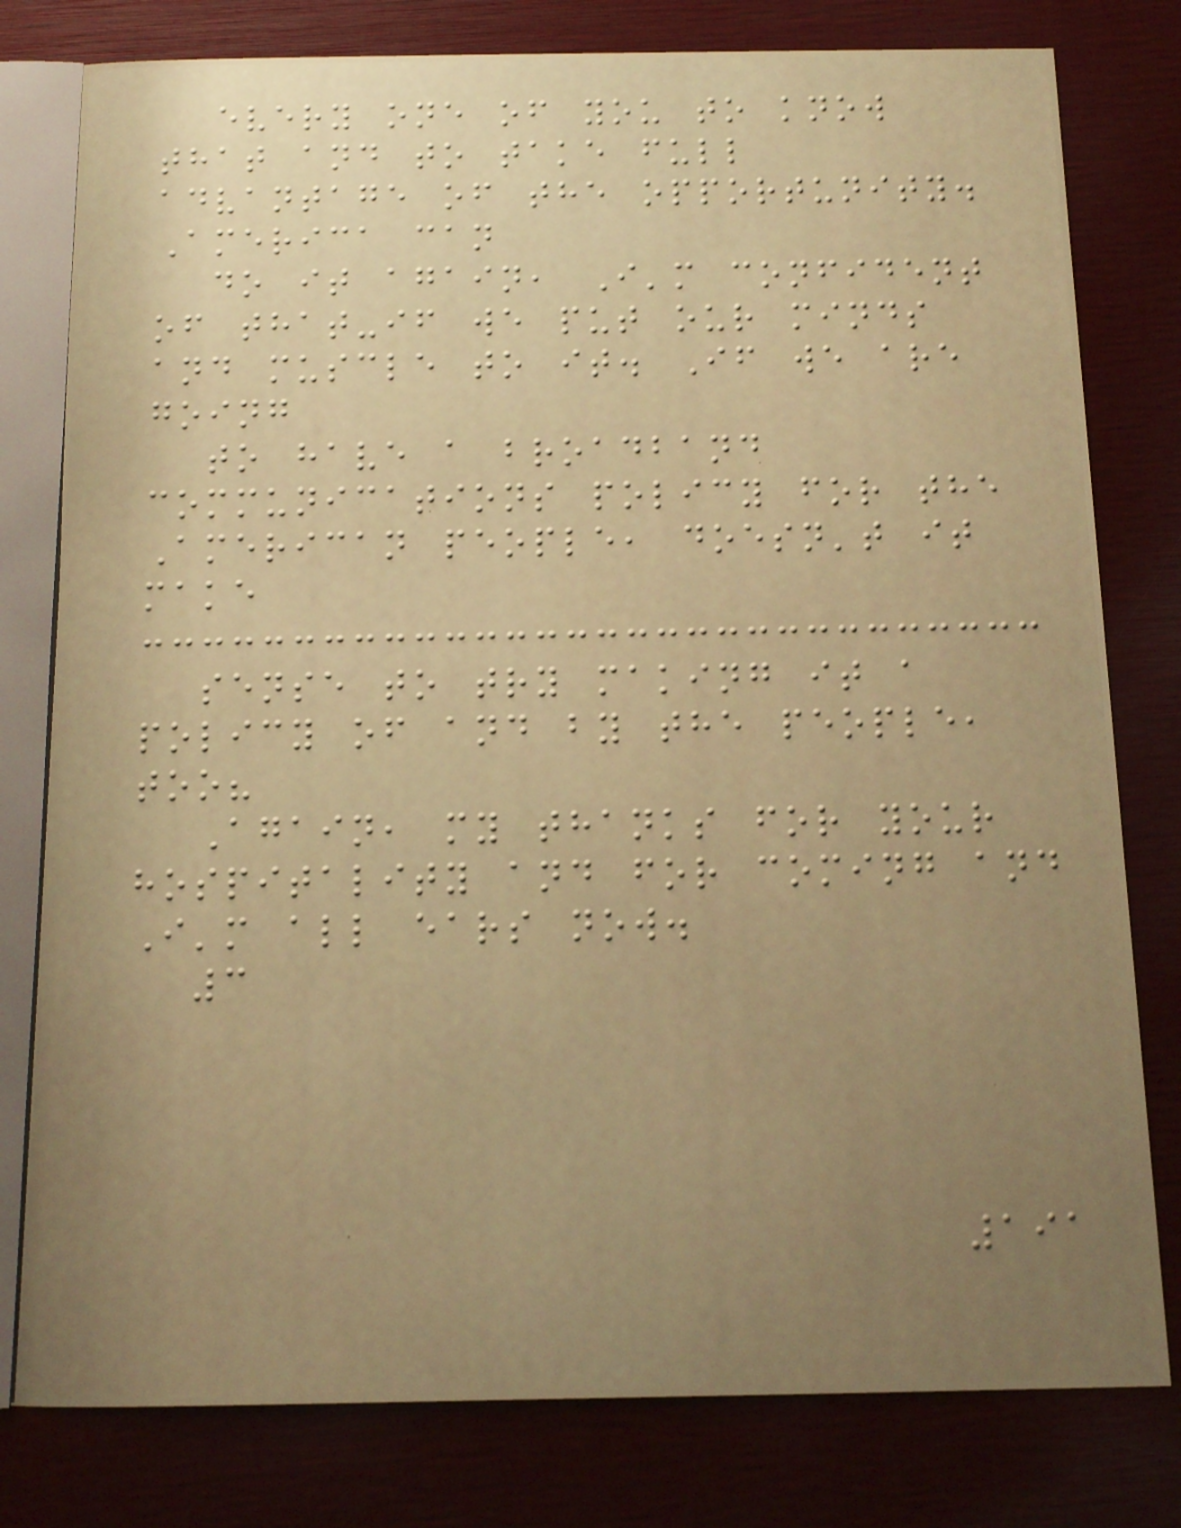every one of you to know
that and to take full
advantage of the opportunity.
America can
do it again, I'm confident
of that-if we put our minds
and muscle to it. If we are
going
to have a broadband
communications policy for the
American people, doesn't it
make
sense to try making it a
policy of and by the people,
too?
Again, my thanks for your
hospitality and for coming and
I'm all ears now.
3
191
